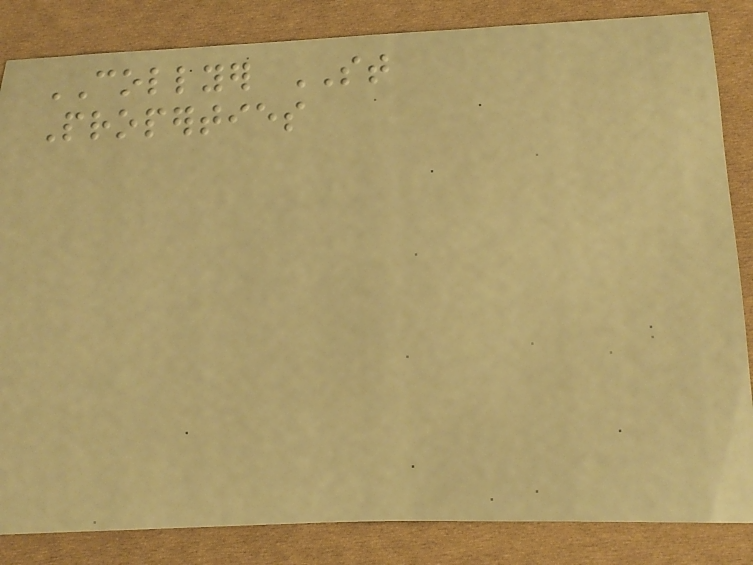COLLYER ST
Properties
